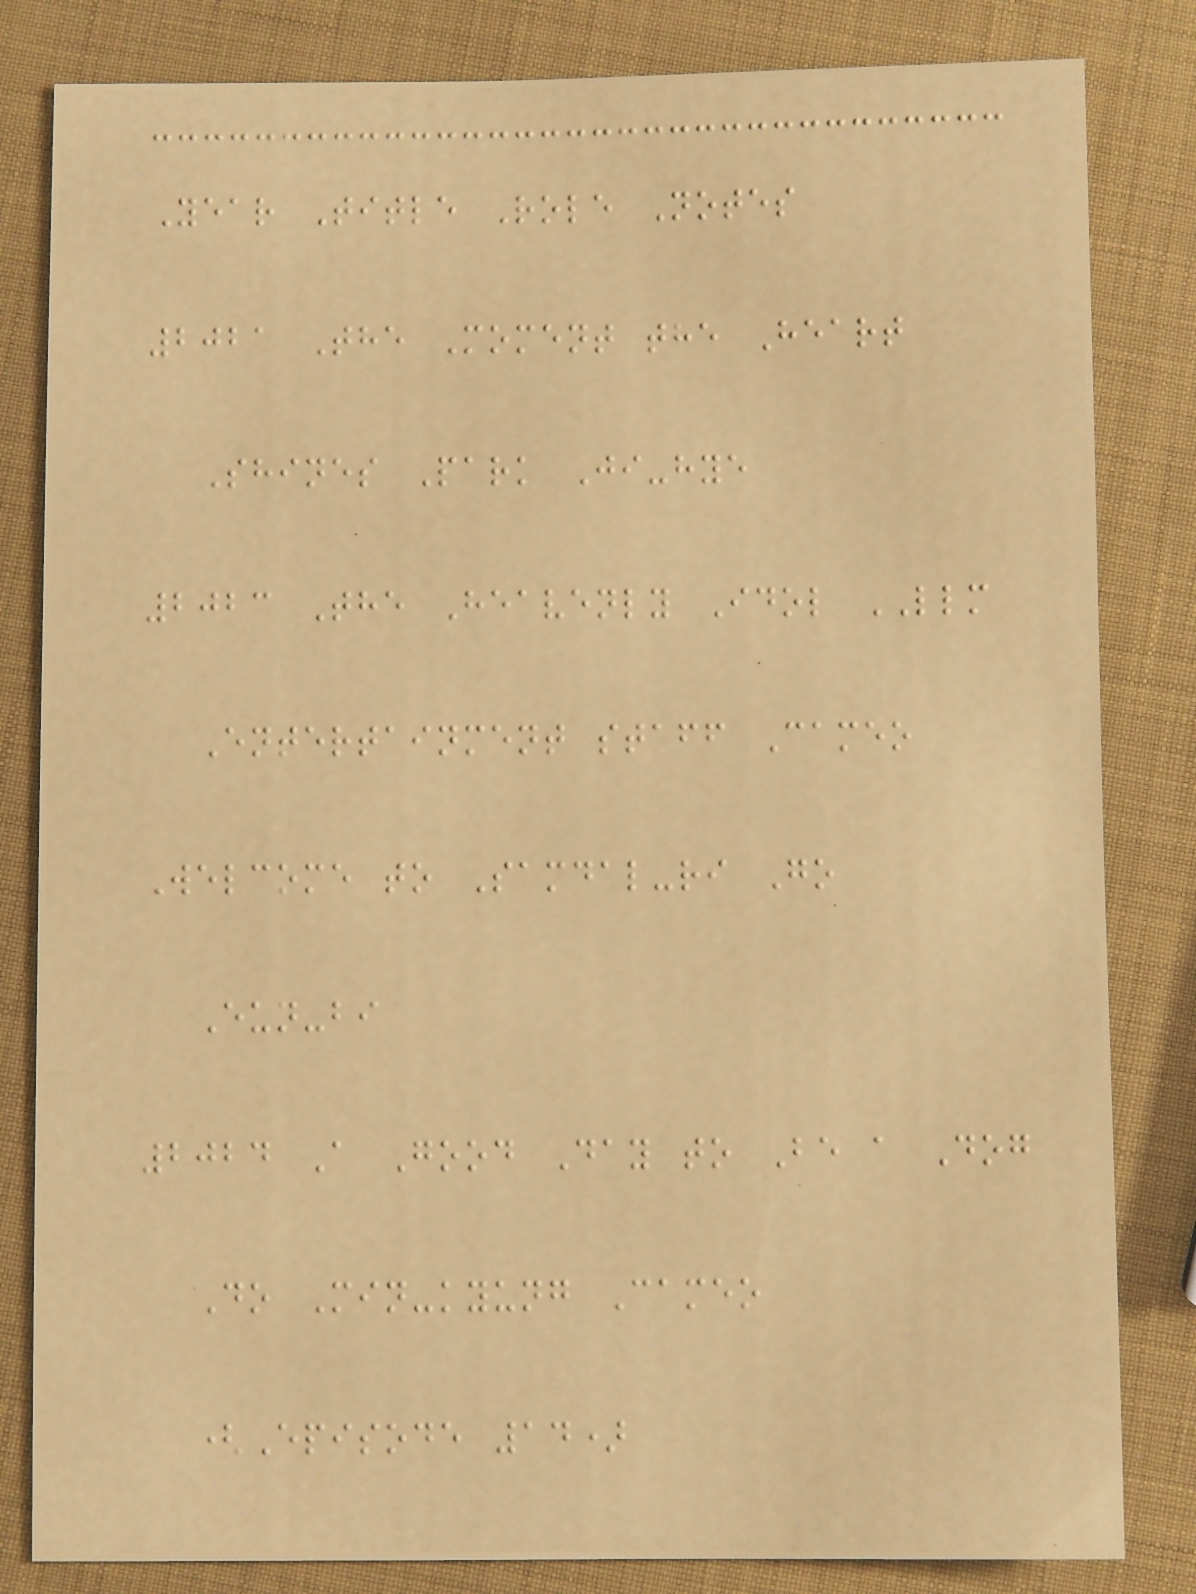Year Title Role Notes
2021 The Moment the Heart
Shines Park Ji-hye
2023 The Heavenly Idol LLM
Entertainment staff Cameo
Welcome to Samdal-ri Go
Eun-bi
2024 A Good Day to Be a Dog
Do Min-kyung Cameo
(Episode 14)
